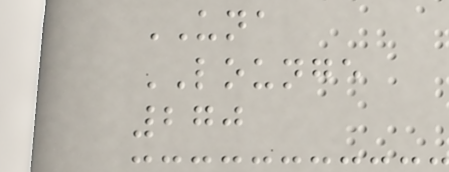UNA
LOUNGE
270
